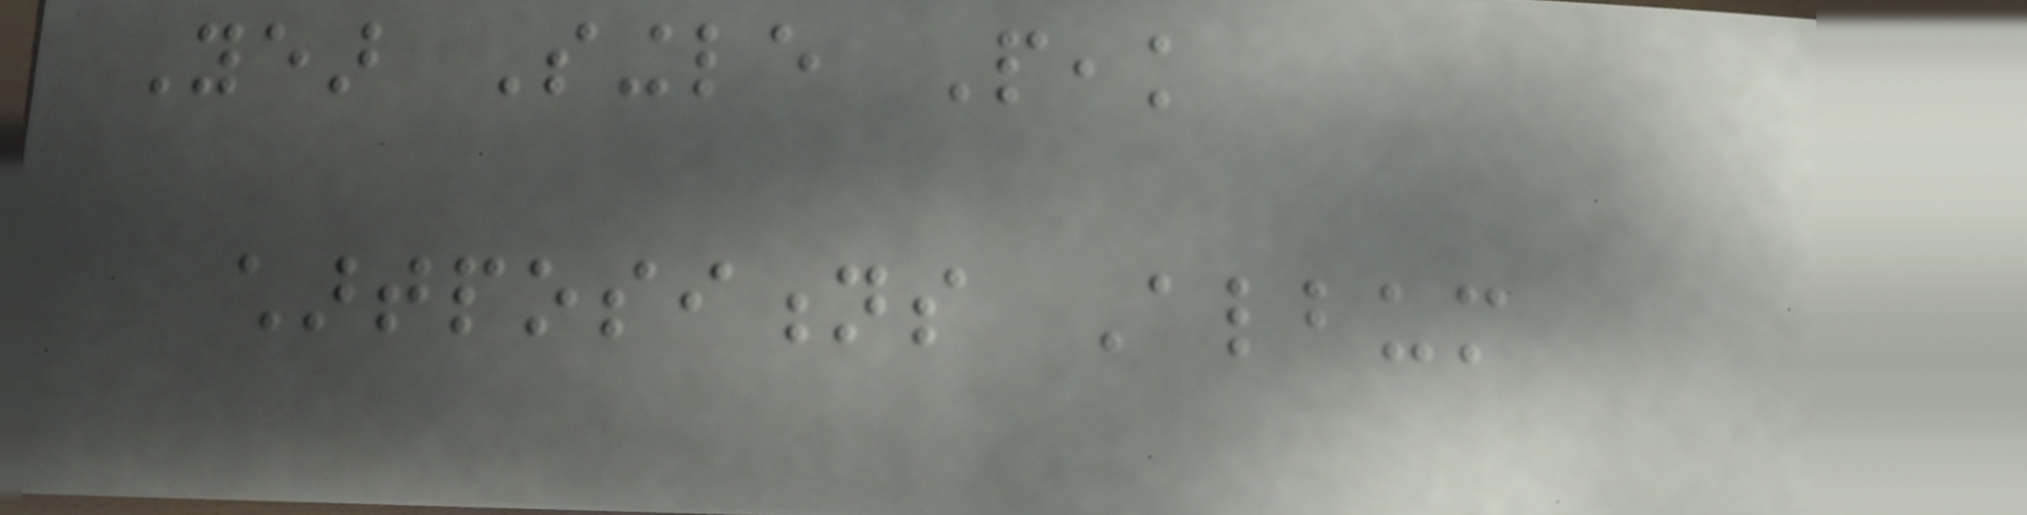Year Single Peak
chartpositions Album
